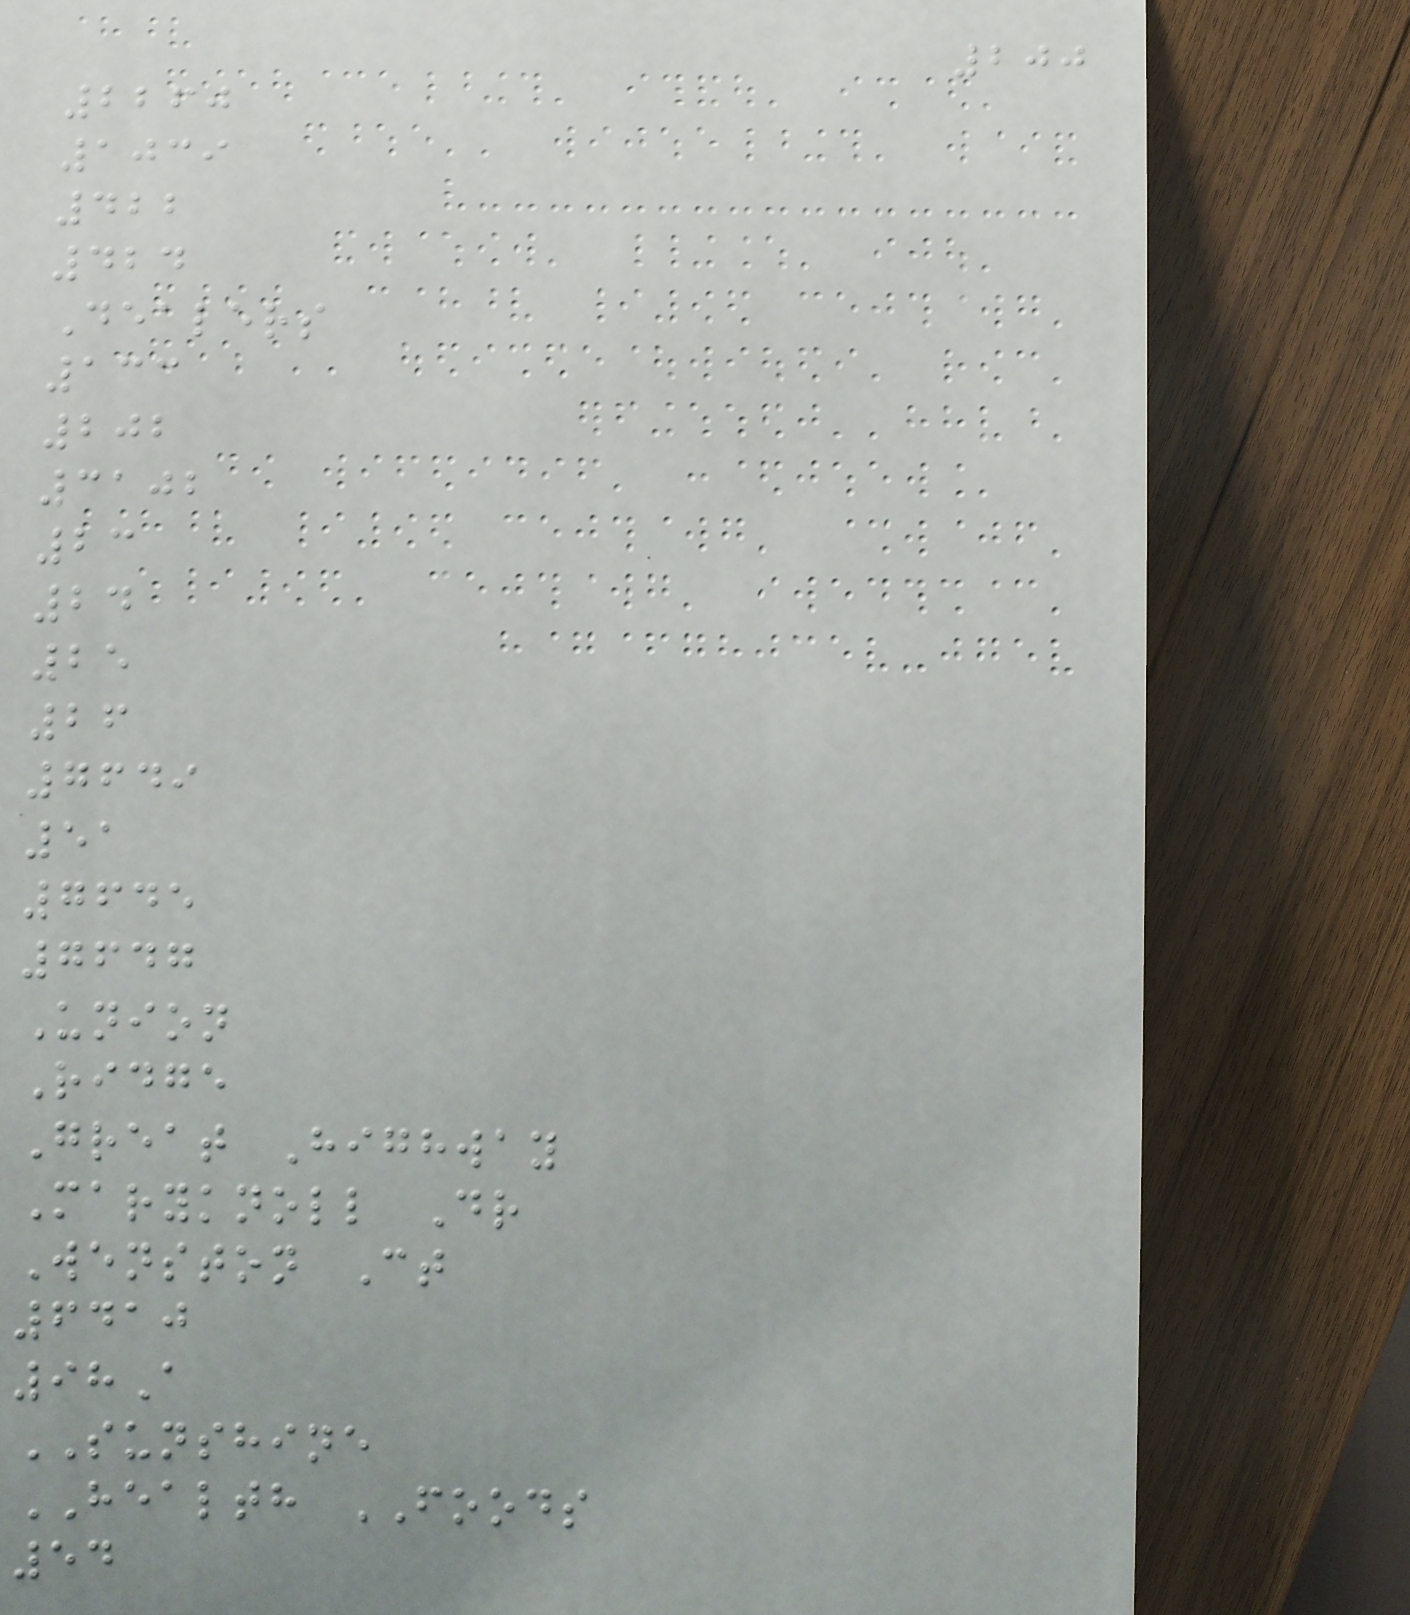200
2260
1039
422
424
Dealers
133
202
3102
23
24
25
26
7649
51
7645
7647
Union
Ridge
Great Highway
Maryknoll Dr
Wenston Ct
6410
98A
SUNSHINE
HEALTH FOODS
54
